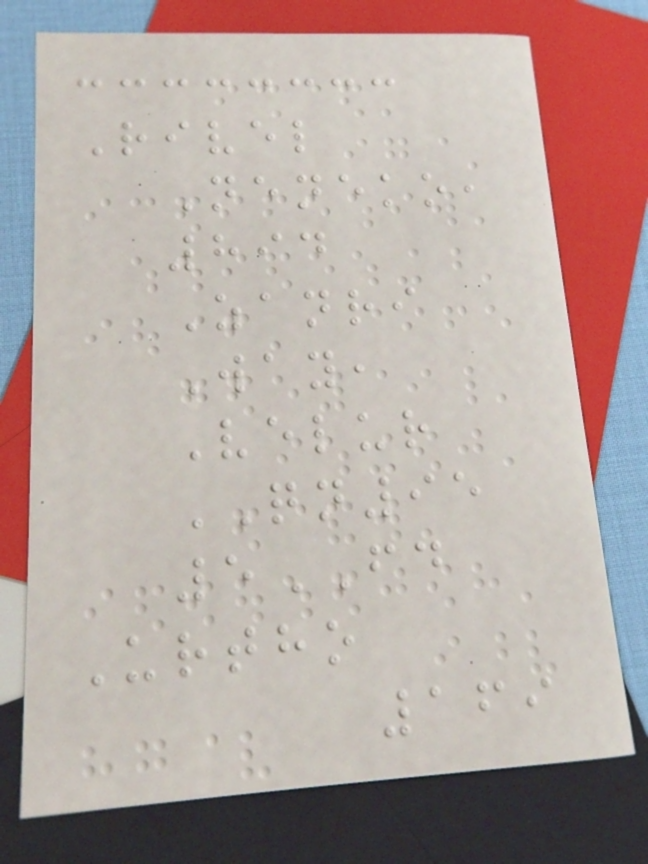Rivel
Neneko,
894
Zanri
Way,
Velur
QN95
5FD
Urtho
169
